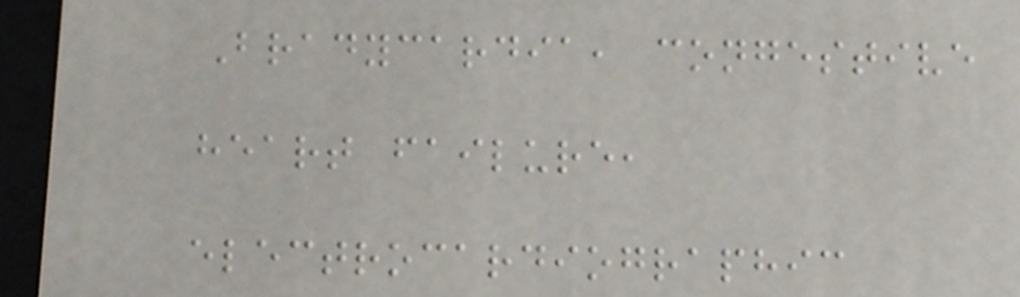Bradycardia, congestive
heart failure,
electrocardiographic
